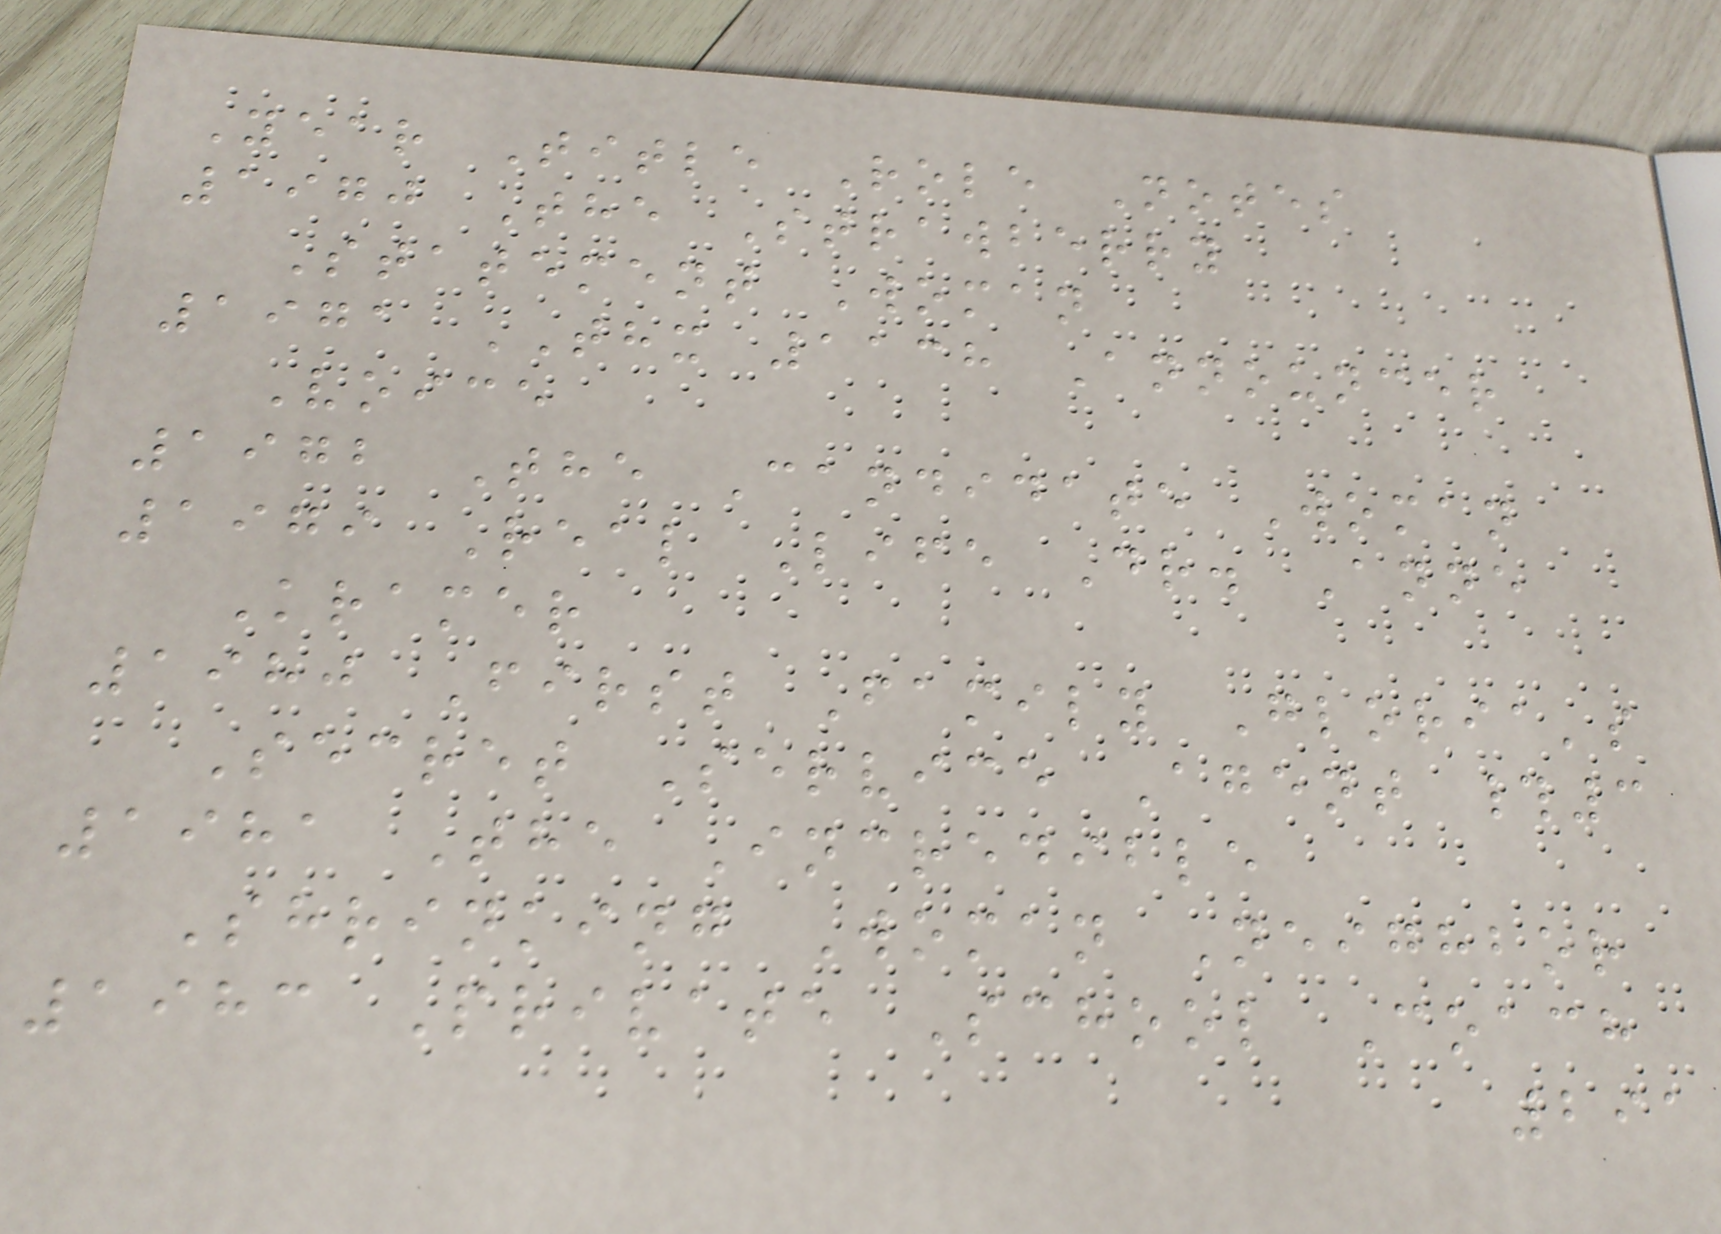Year Title Role Notes
1970 The Strawberry
Statement Woman
1971 THX 1138 Announcer
Voice
1972 The Candidate Woman
1979 Real Life Dr. Anne
Kramer
1980 First Family Gloria's
Secret Service Agent #3
1981 The Incredible
Shrinking Woman Neighbor
1983 Private School Coach
291
